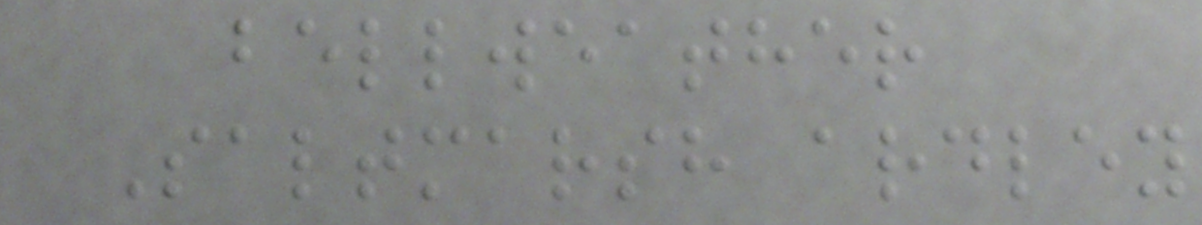bellweather
Saltmarsh ardley
